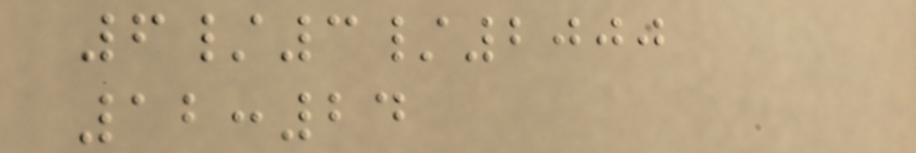6/3/2000
12:24
